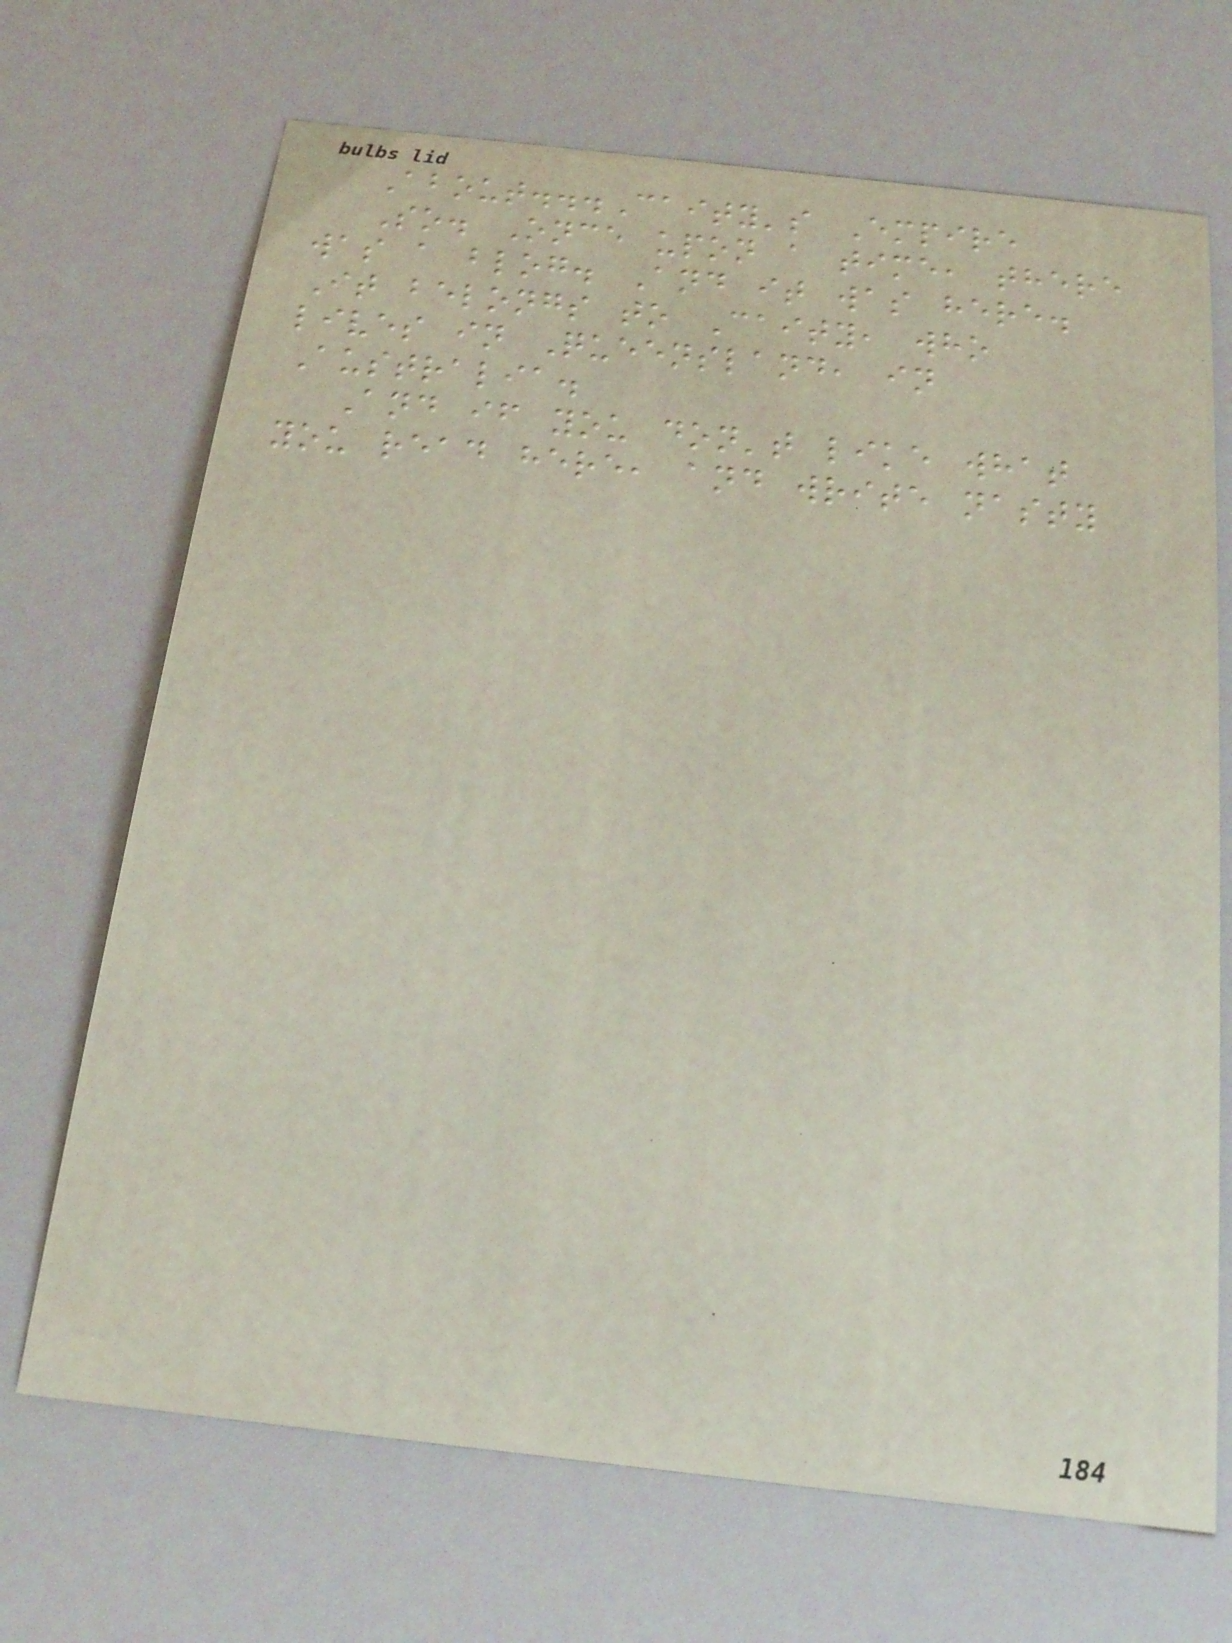About...Caity's Empire
So. Once upon a time, there
was a blog. And it was here.
It belongs to Caity, who
lives in Queensland, in
Australia.
And if you don't like what
you read here, and write nasty
